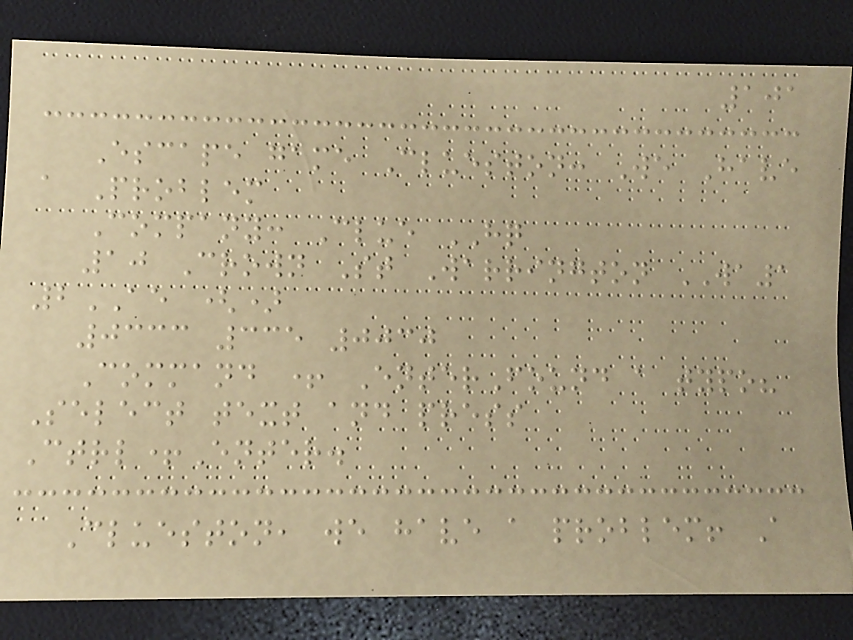101
Escape game Clueston: We Have
a Problem
Company: Clue HQ
10 Crown St Warrington WA1
2AE ()
0333 335 0030
Command + EnterFound a typo?
Select text and press
Ctrl+Enter.
Clueston, we have a problem! A
